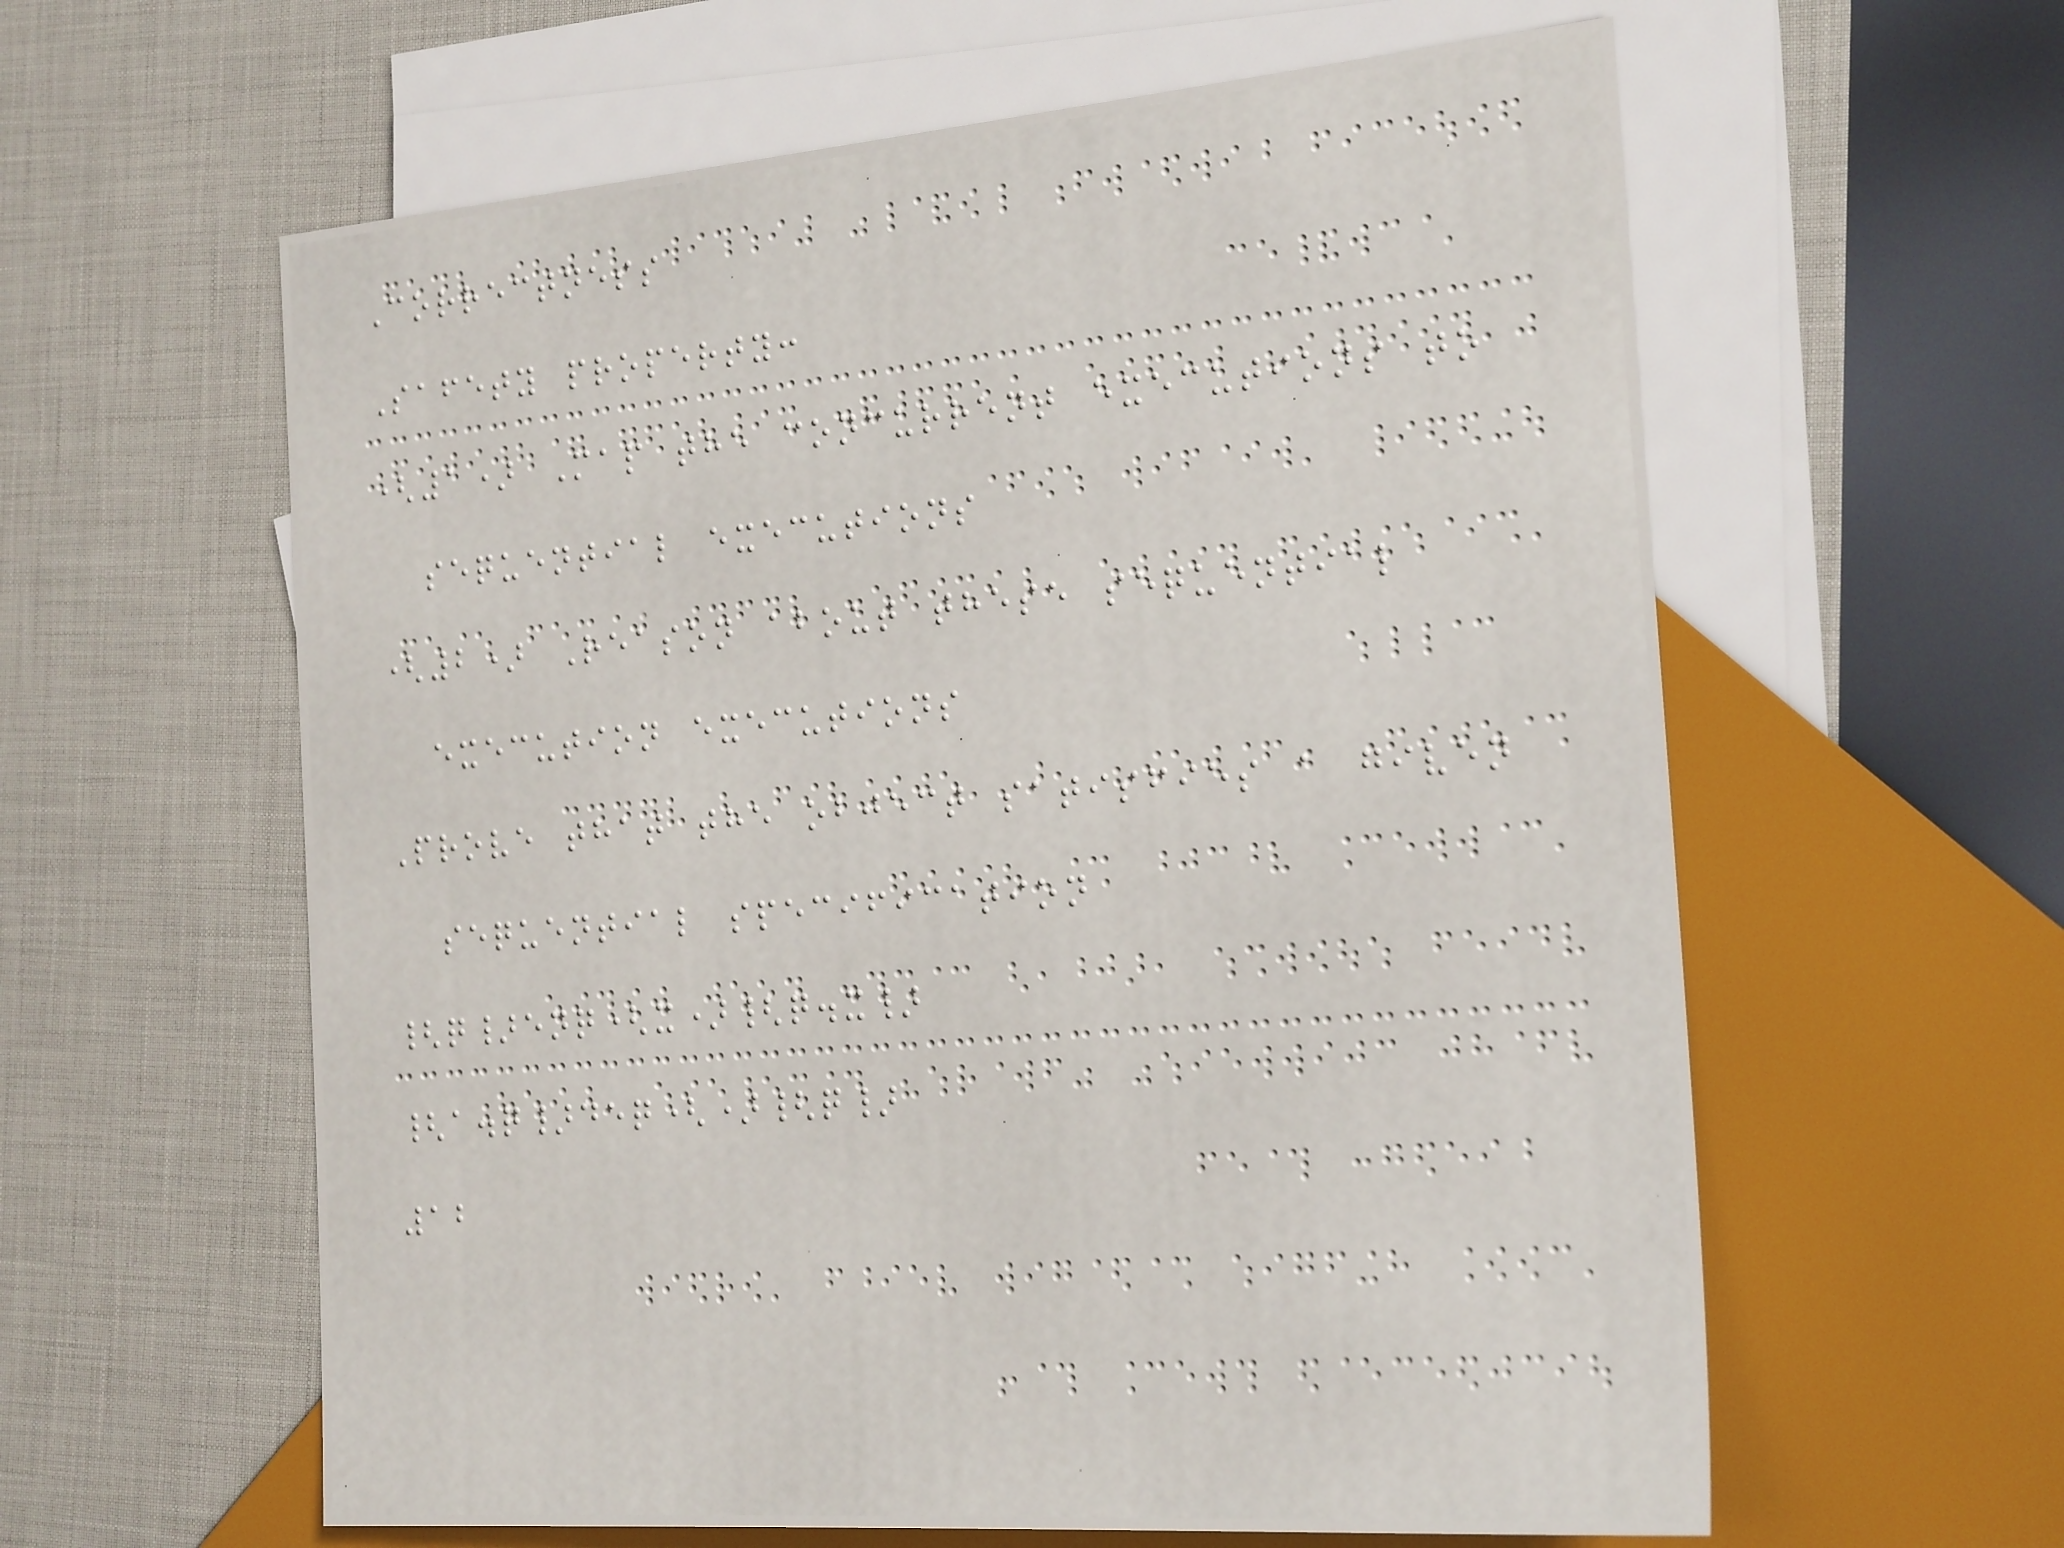Correctness
Safety property:
(1) Map the concurrent executions to
sequential executions
(2) Reason about these sequential
execution executions
Prove that the object satisfies a given
sequential specification
{q}enq(x){q.x}
{a.q}deq(){q}
12
